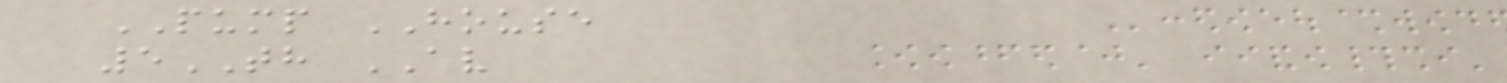PUMP HOUSE
5TH AV
